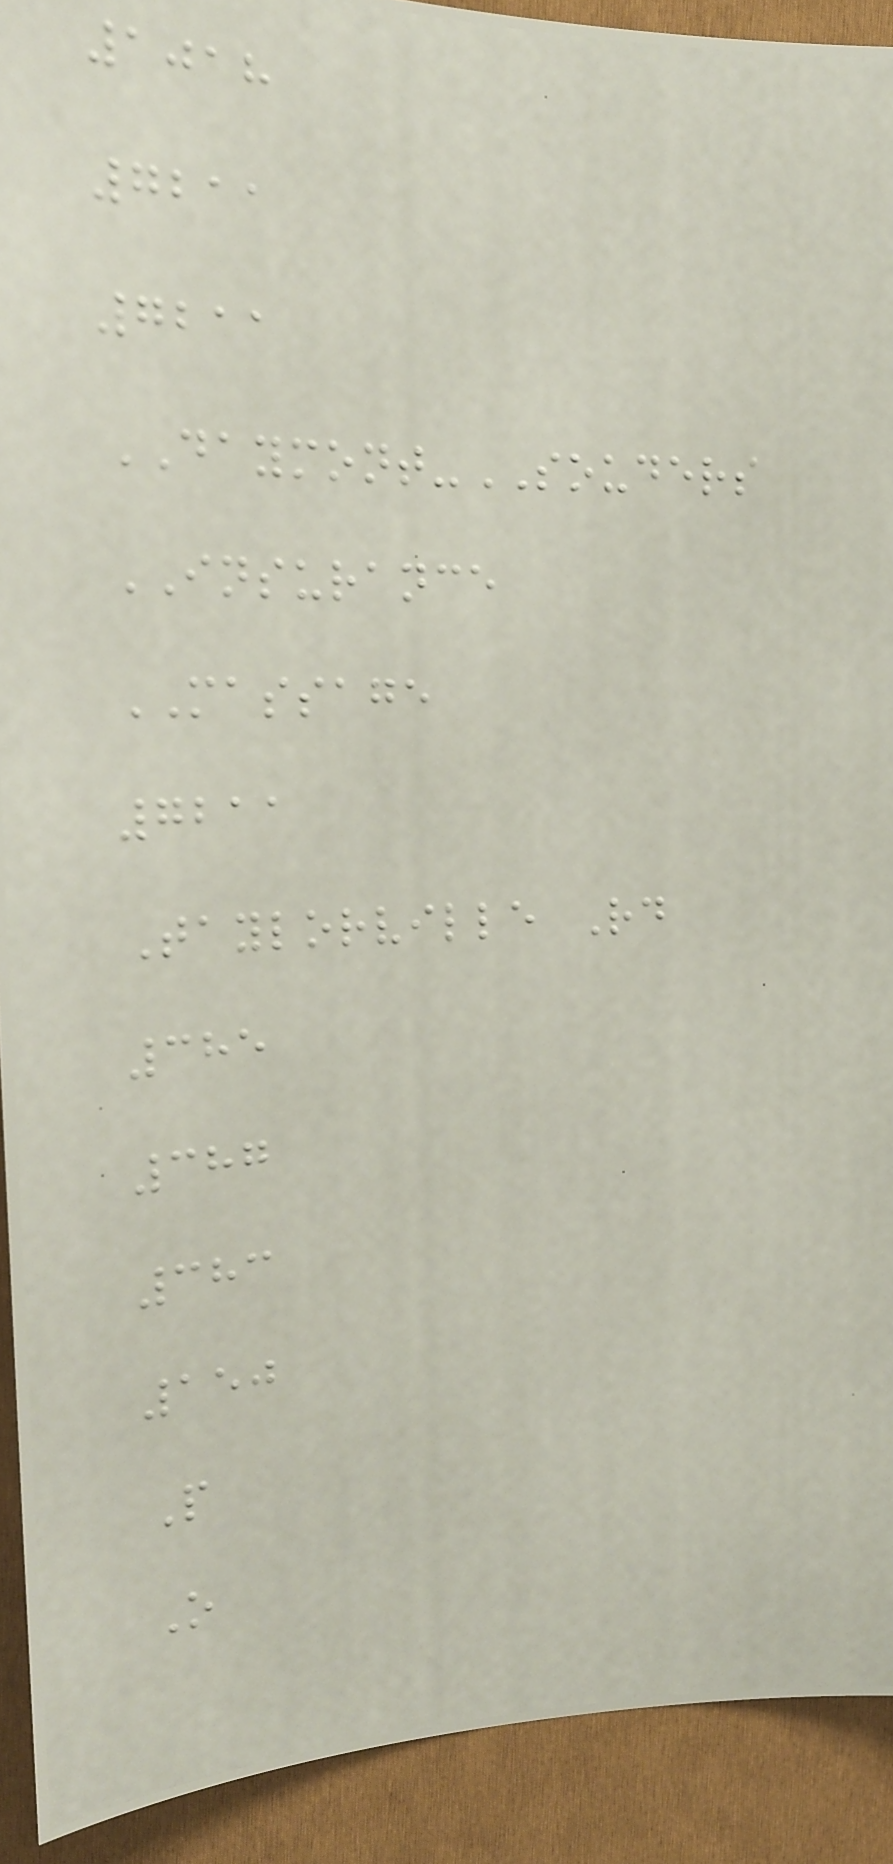1018
7211
7211
DAYMONT-SOUDERS
INSURANCE
MASSAGE
7211
Taylorville Rd
385
387
383
150
P
O
